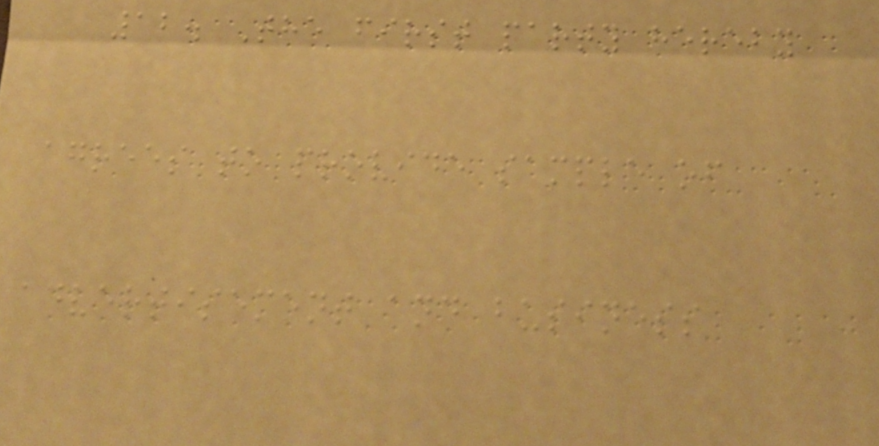12. The first party hereby
agrees to provide sample of
advertisement and business
